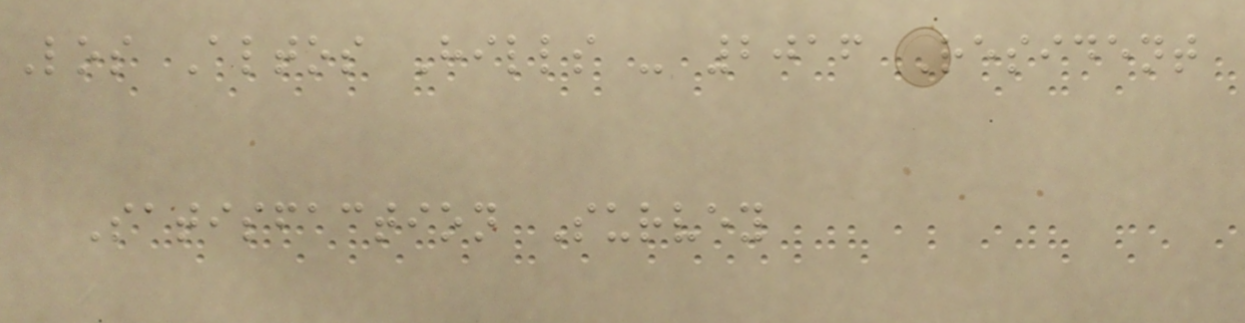Los Altos Hills - 2016 Resident
Satisfaction Survey
